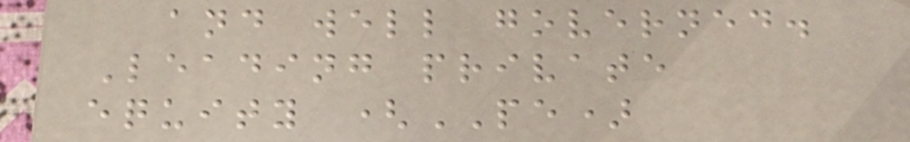and well governed.
Leading private
equity (PE)
